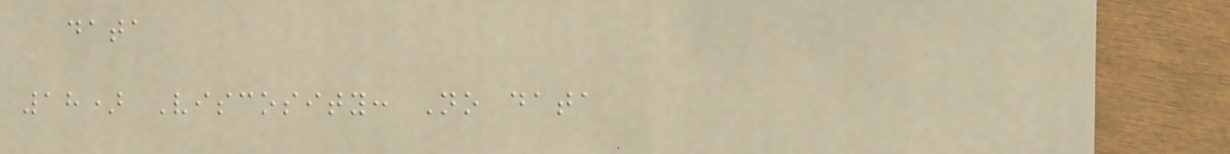data
18) Viscosity: No data
